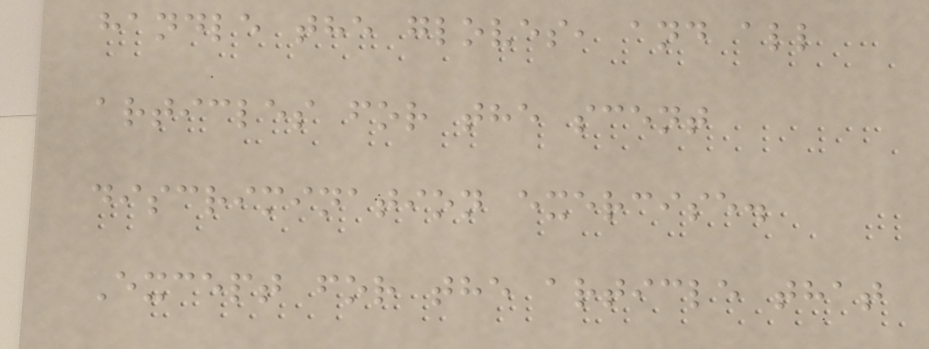handle the gloves, and all
articles for the scent
discrimination exercise.
Except for the article that
